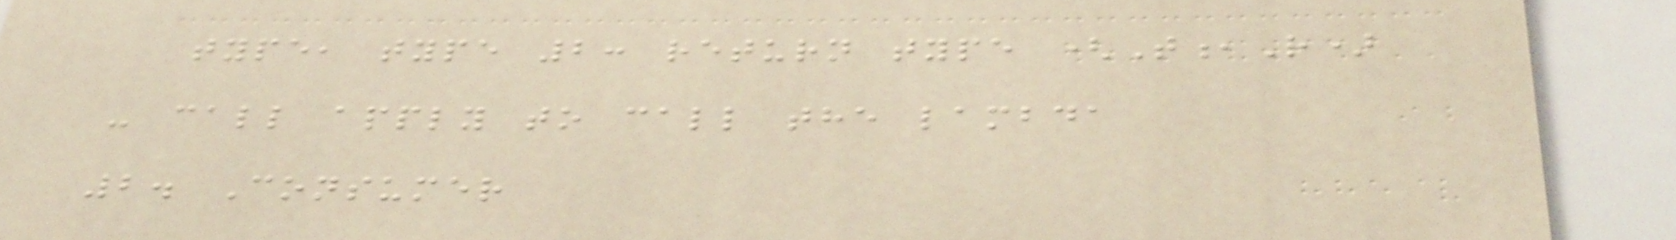type, type 2: return type (T,R)
- call apply to call the lambda
2. Consumer
